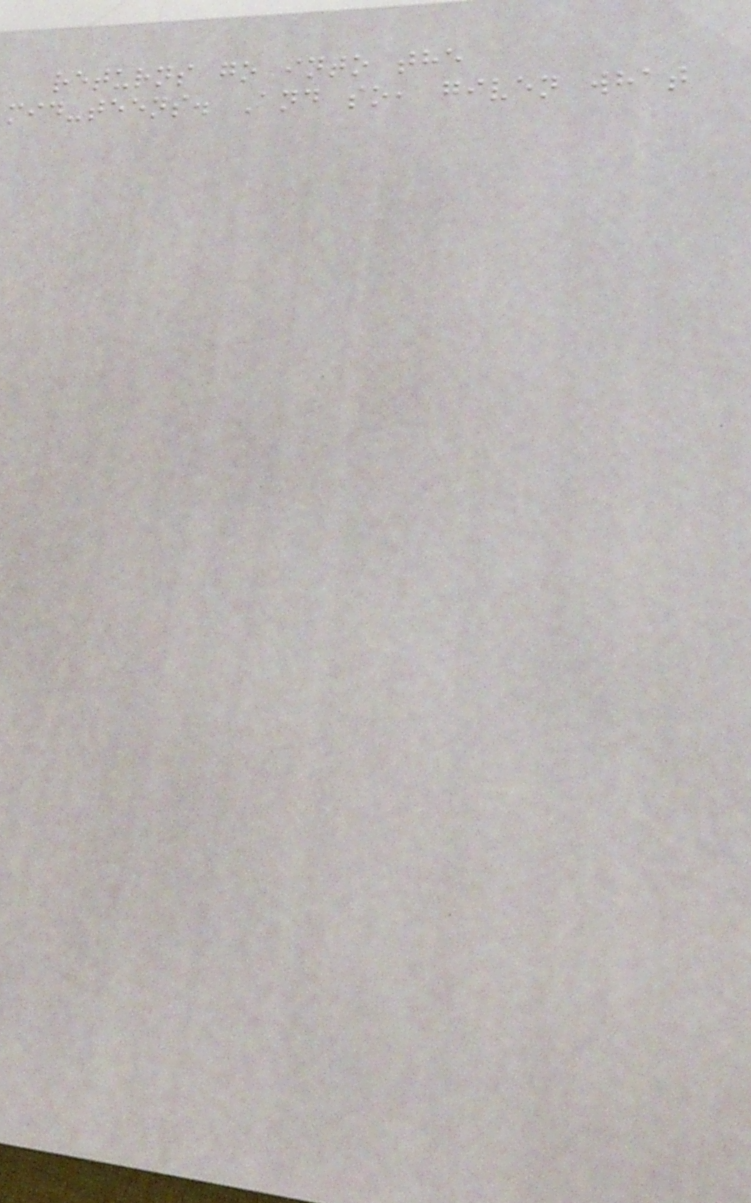returns go into the
mid-teens. And so, given what
